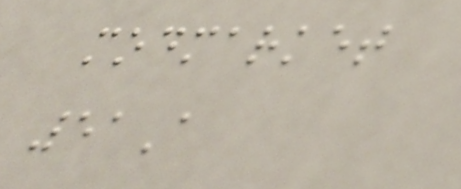modmarket
51A
